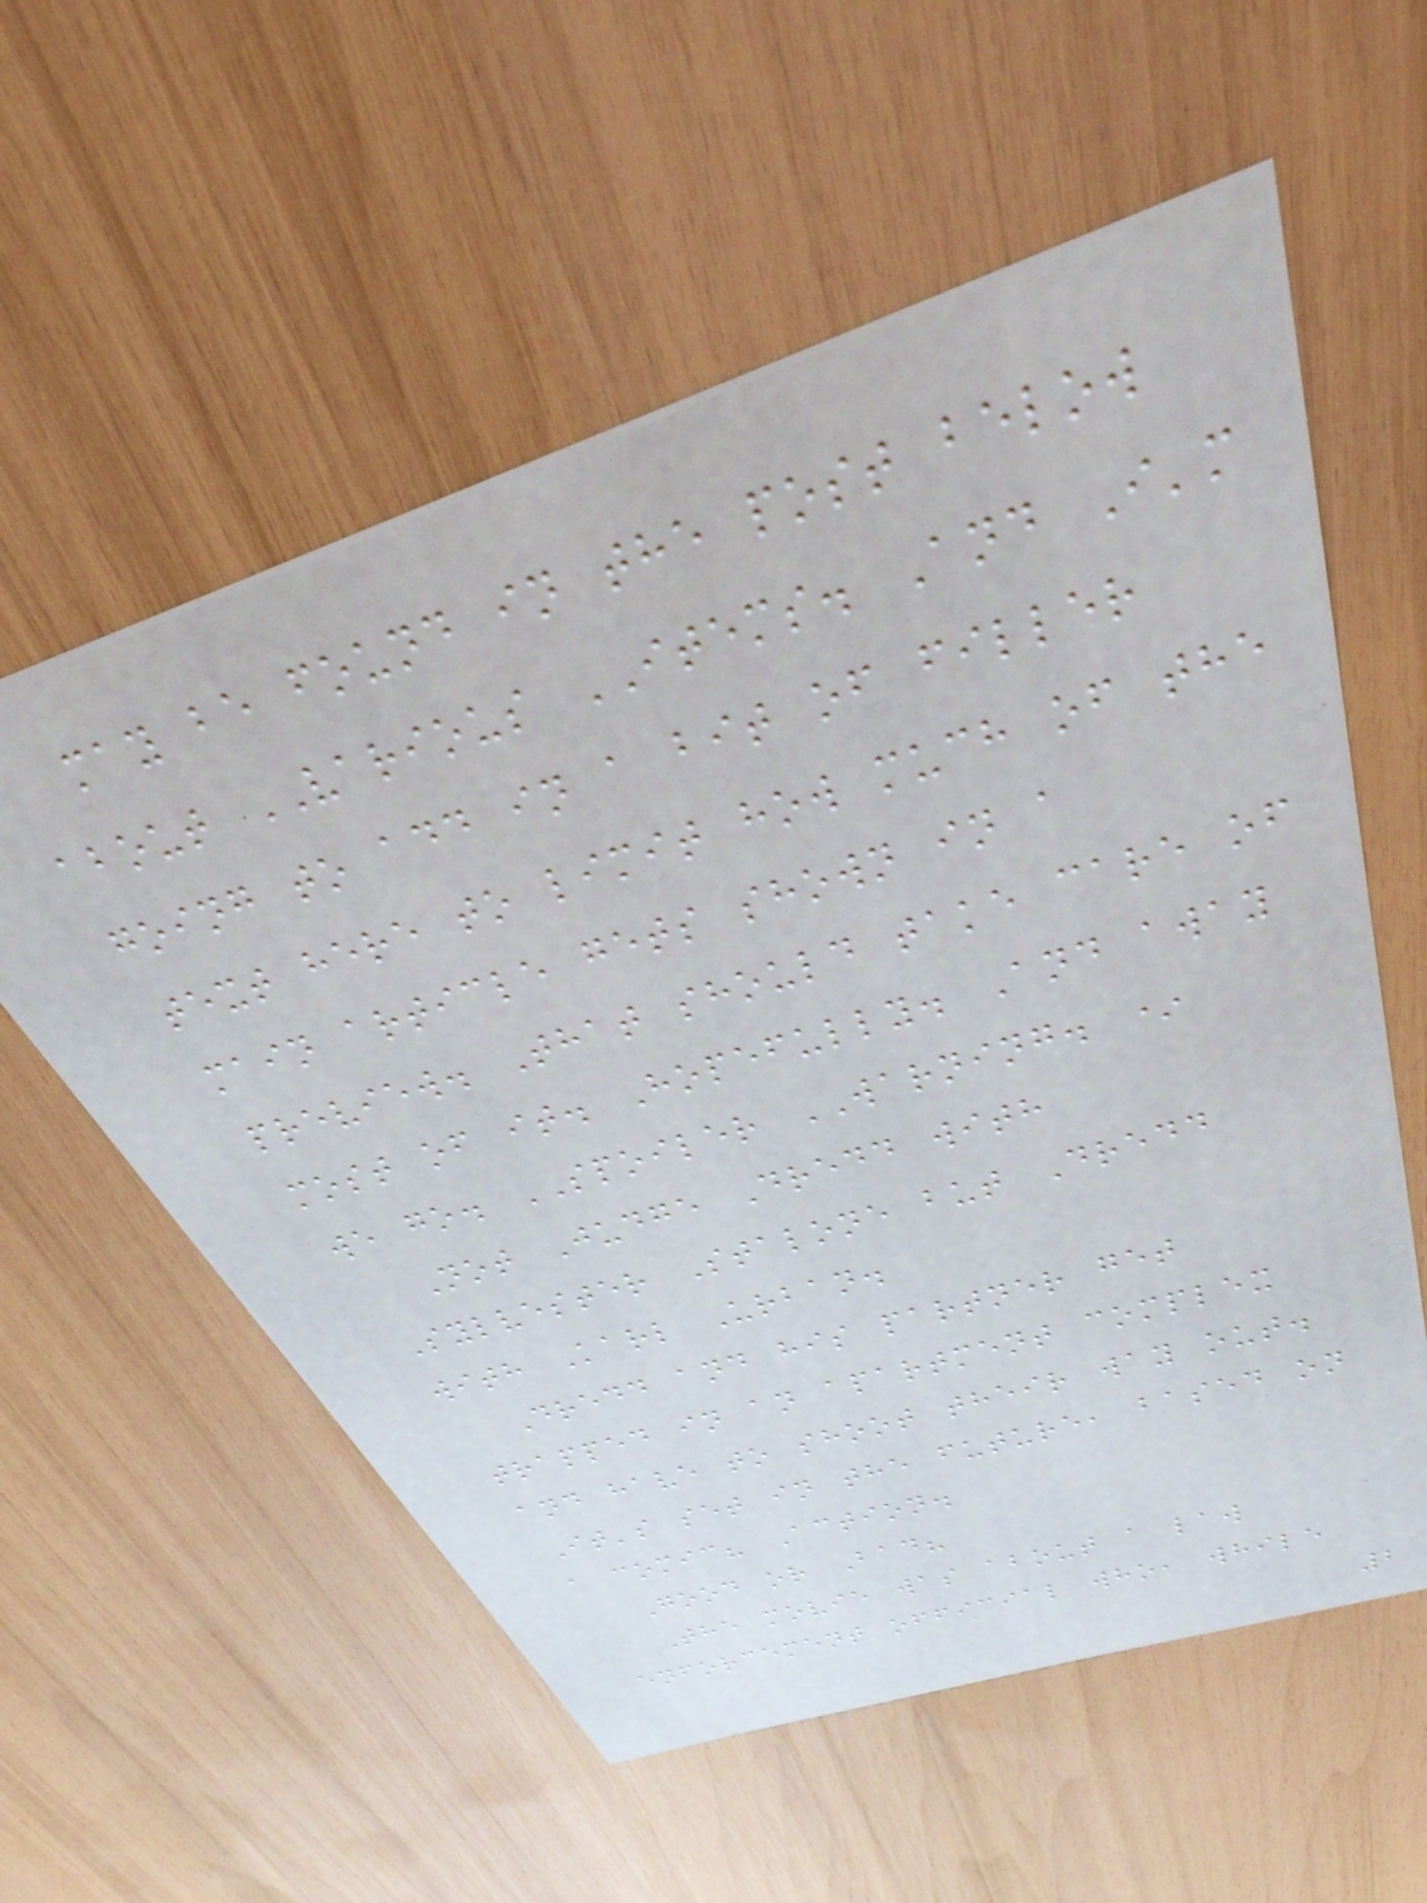may be found in the post below
about VARIOUS ITEMS. And I'm
going to add in a bit of filler
text here to limit how much of the
main article gets shown in a
preview. That should take care of
most of it. Hopefully. And away
we go. SPOILER WARNING. *
Not Judge Dredd with
Sylvester Stalone but Dredd
with Karl Urban.
Dredd and his partner get
trapped in an apartment complex
and have to shoot their way out.
It's set in the future, based on
a comic? Action.
Good or Bad?
The movie was about a law
enforcement official who, while
2
